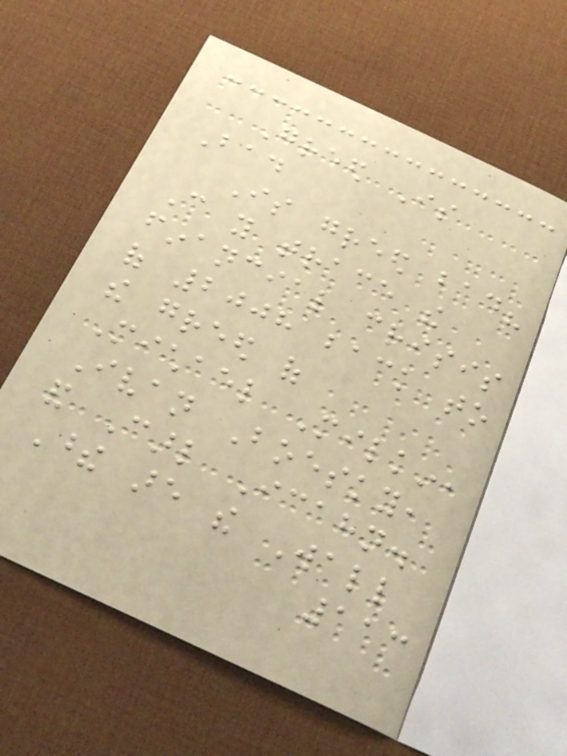Greed Is
Bad
Is greed bad?
Can you trace the
financial crisis
of 2008 back to
the greed of
Michael Milkin,
Ivan Boesky,
and Carl Icahn.
These are the Wall
113
